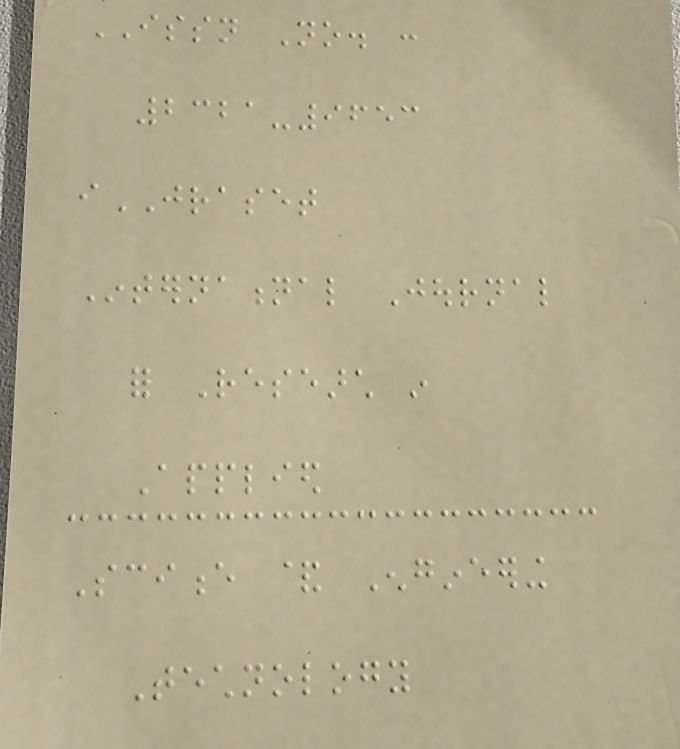ISSN No. :
2321-9653
iJRASET
International Journal
for Research in
Applied
Science & Engineering
Technology
